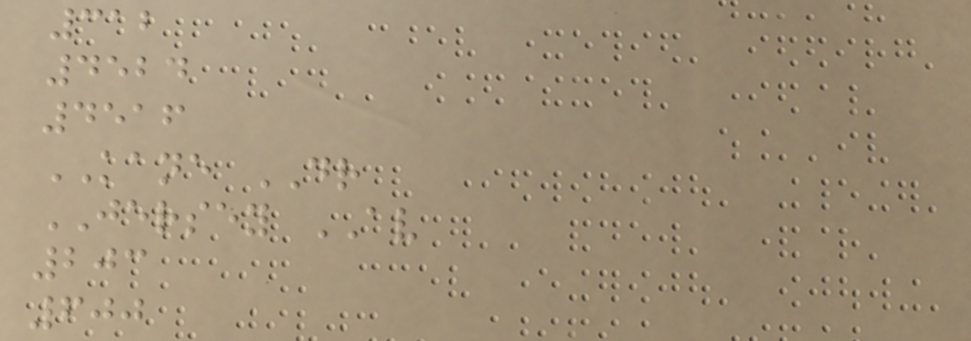312
4524
4516
KANE DR
JERSEY AV
203
600
